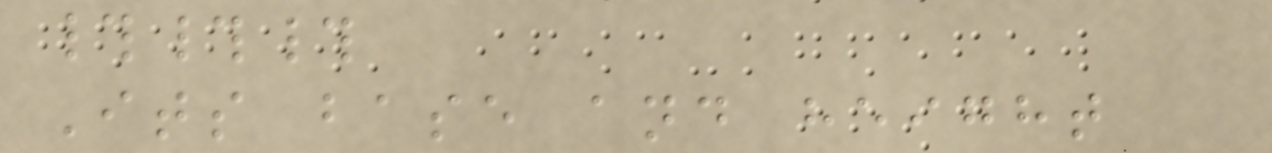###
Its base and height
